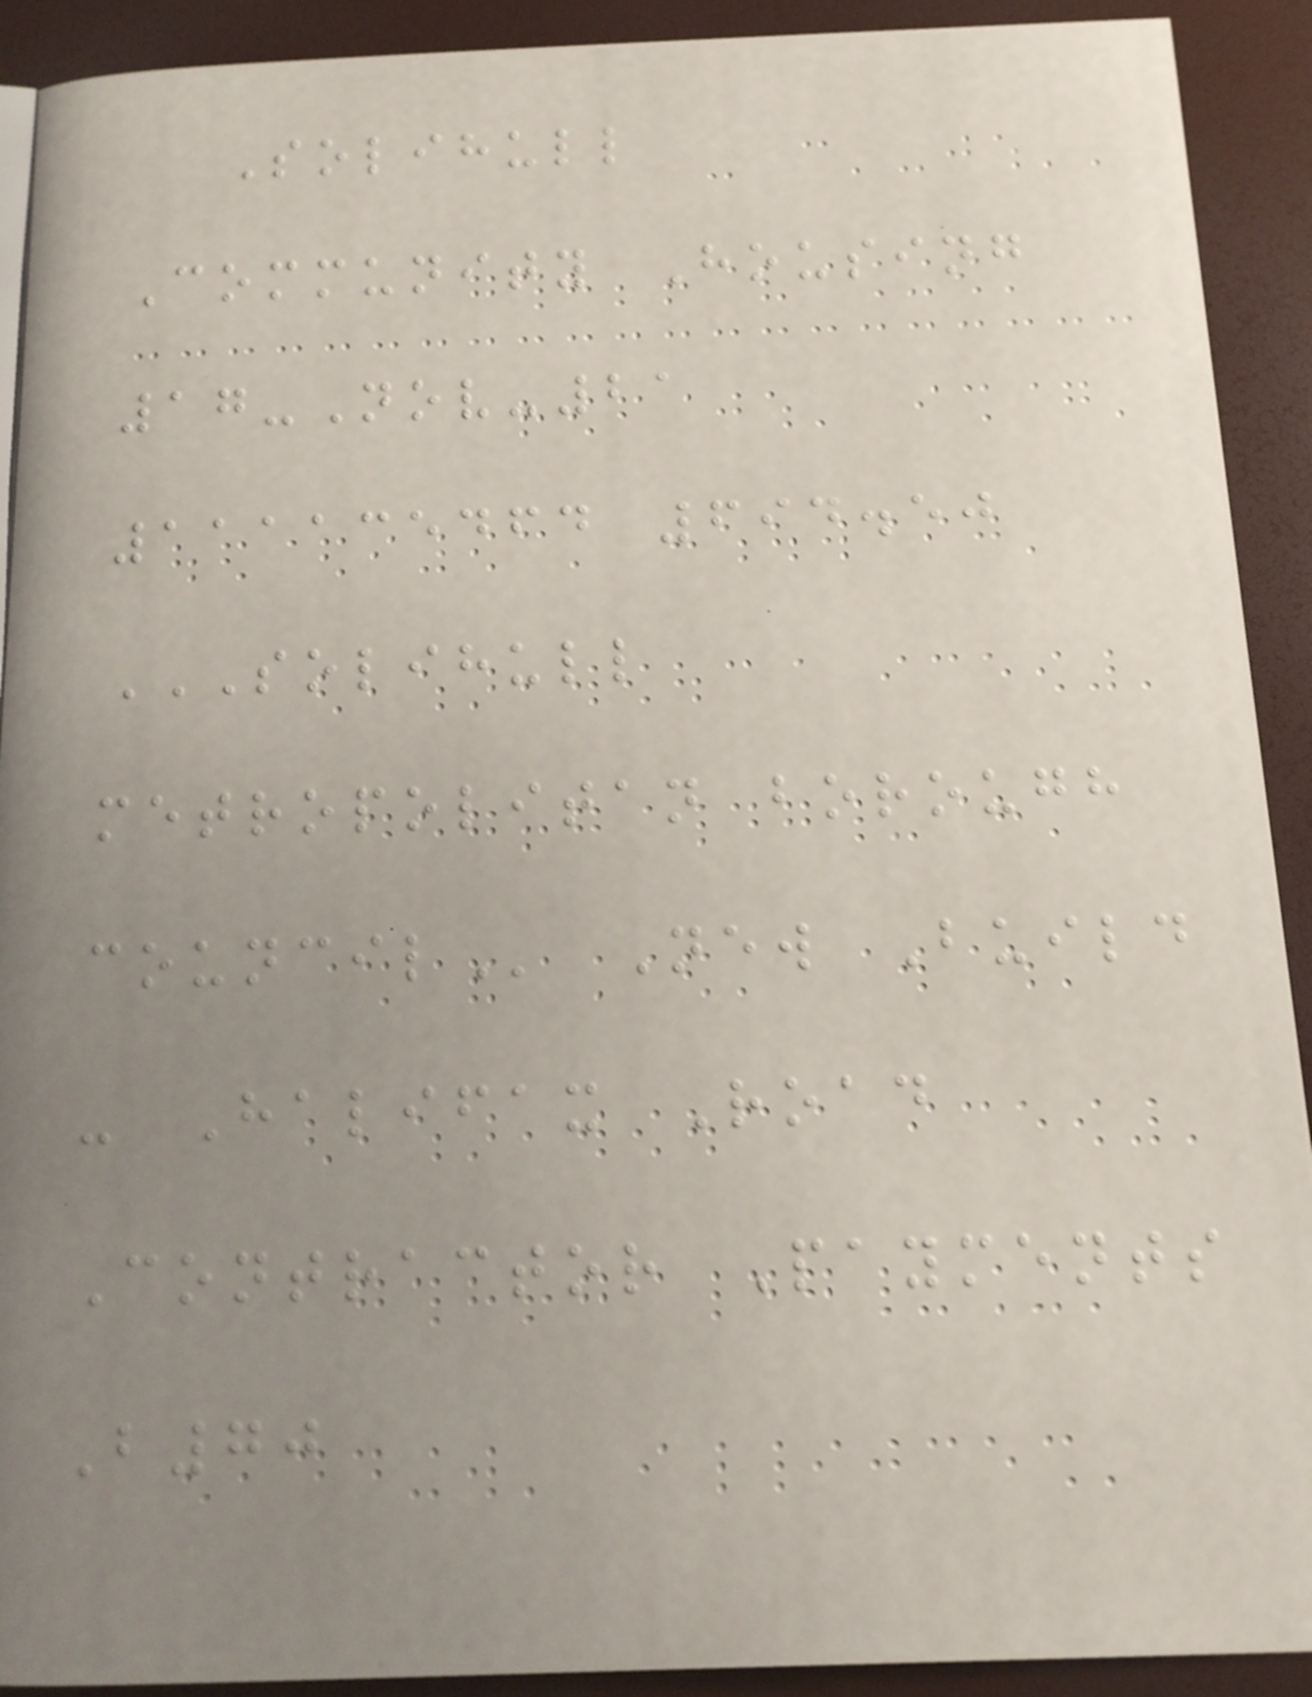Solihull
Community Housing
17-Nov-21
111135464 694.50
SOLIHULL
METROPOLITAN BOROUGH
COUNCIL New Build
- Halifax Road
Contractor Payments
B70
